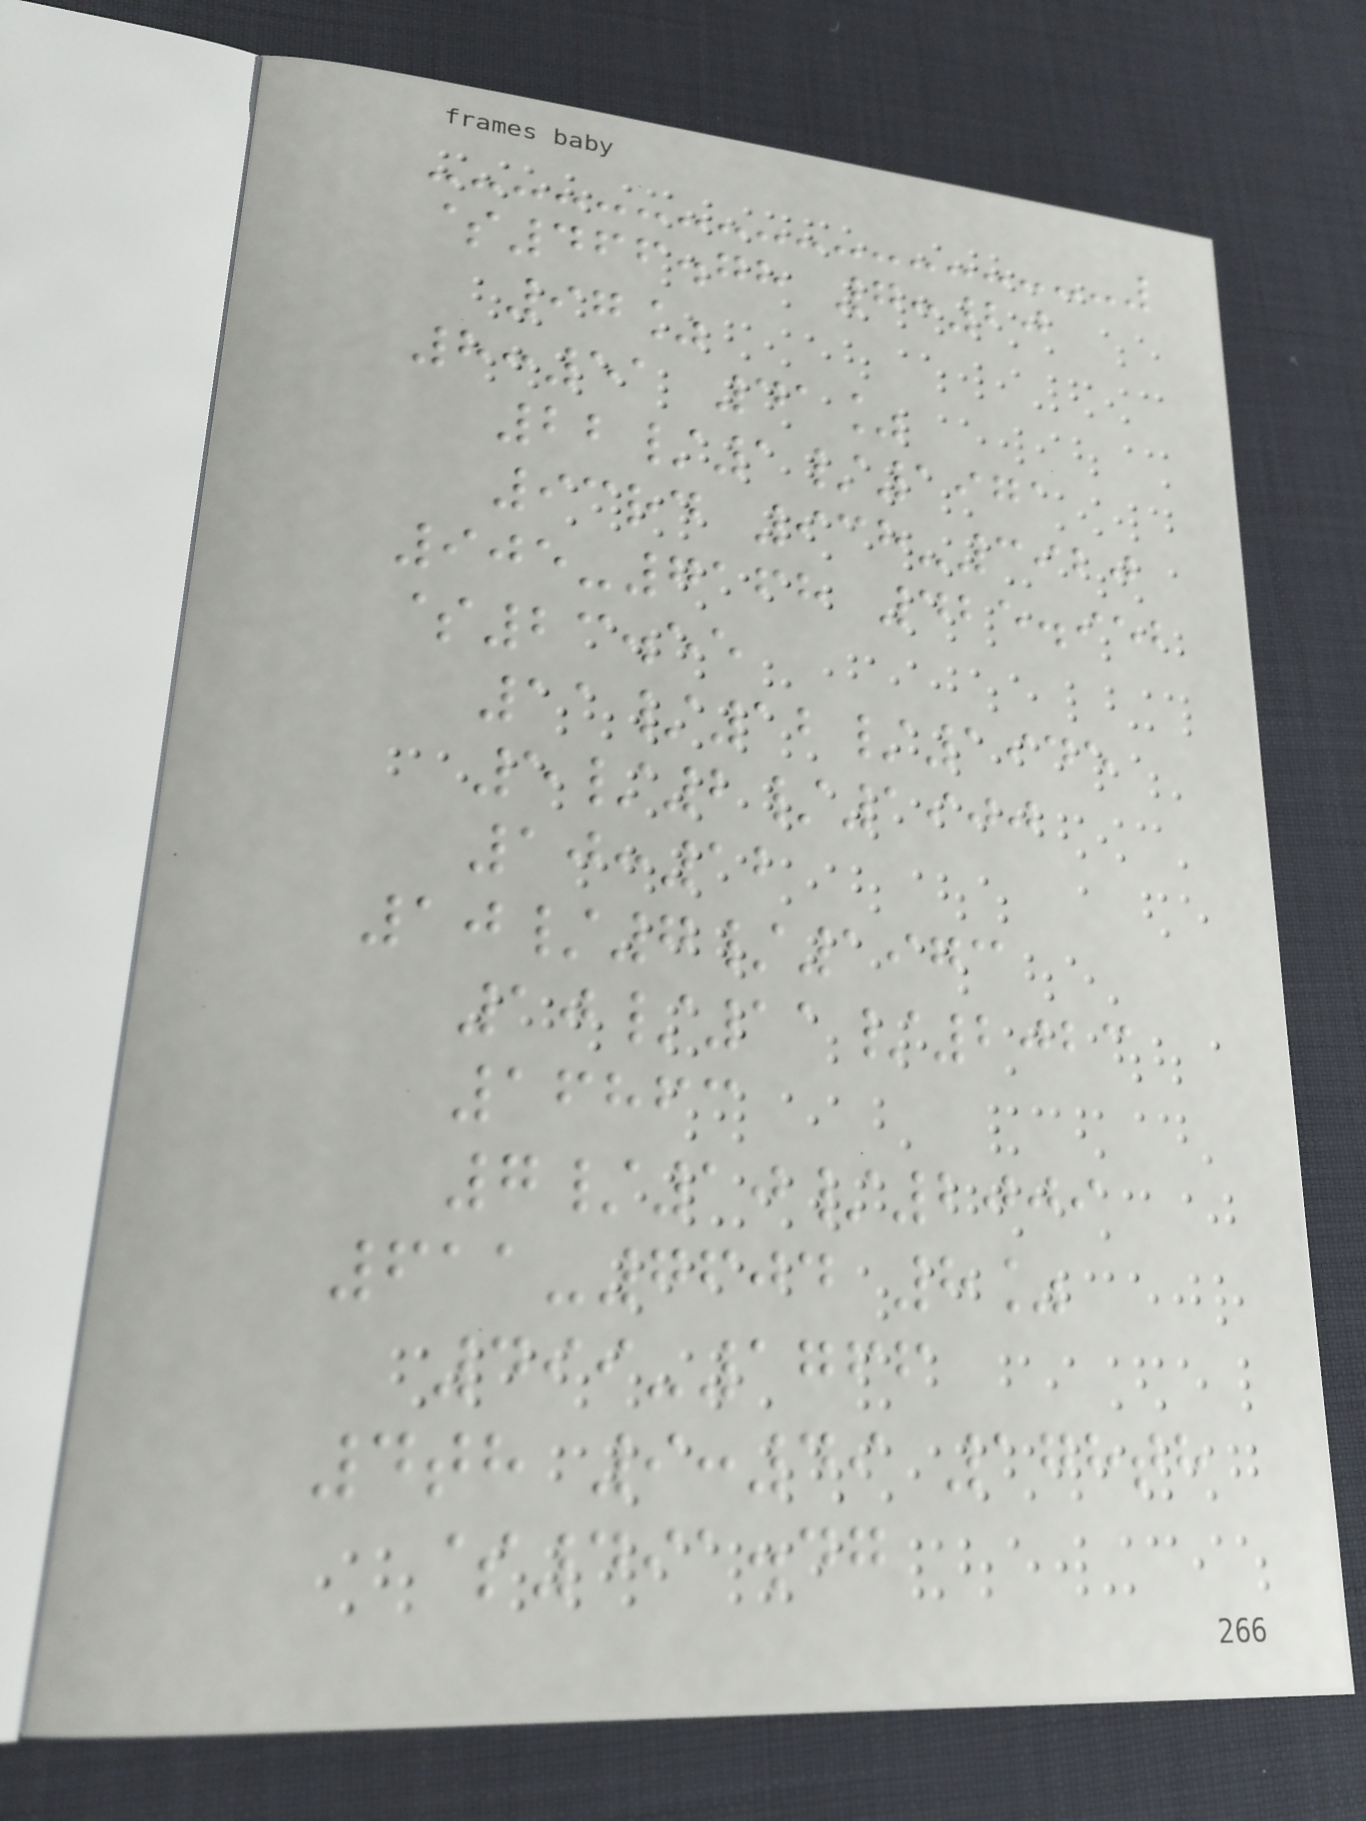$466.78 7:20
97%
8:51 41%
22/1/1971
93rd 938-3920
905-7168 425.952
$23.55
11/12/1945
5/2/1900
10:12
10/7/1973
10/11/2023
16863
7/10/2009
611-7604 8%
499-1766
4th 9:49 178th
$491.47
